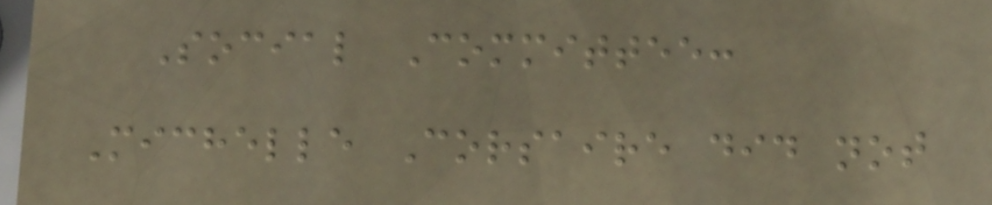Social Committee:
Michelle Corsaire did not
